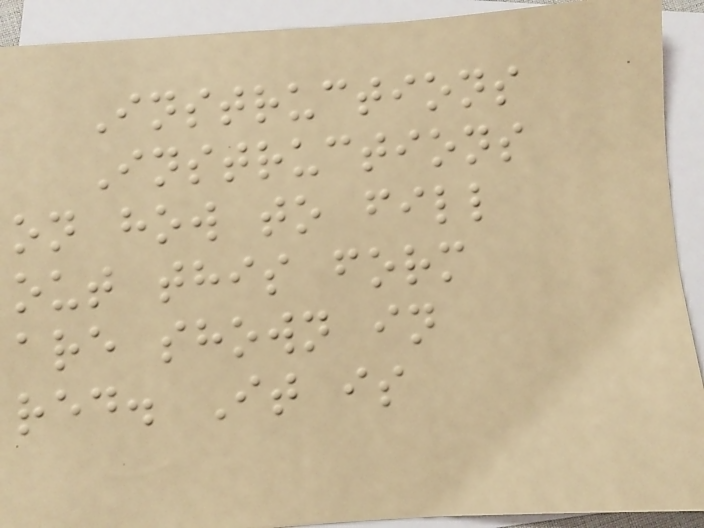Instructions
Instructions
on how to fill
out this form
are shown in
red. It is
